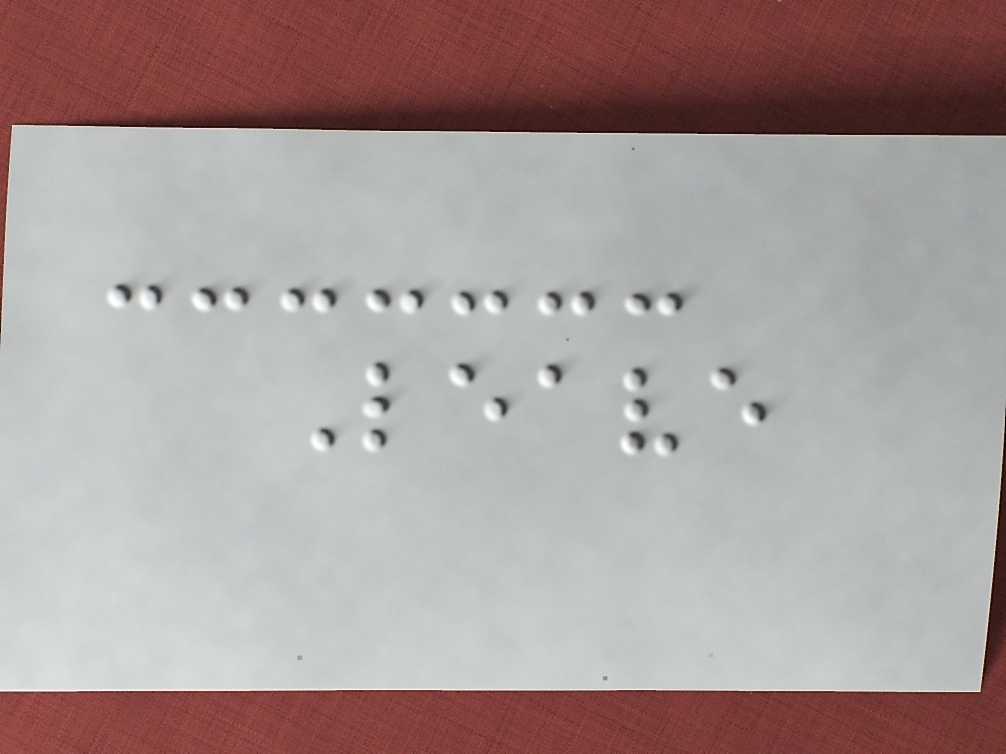Leave
